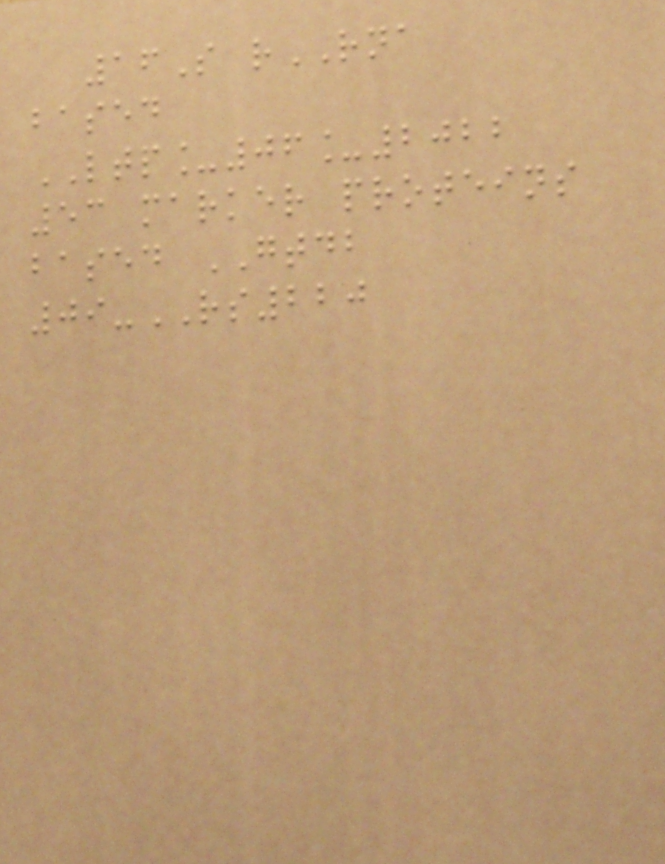16S rRNA
based
LTP_06_2022
53 marker proteins
based GTDB
09-RS220
